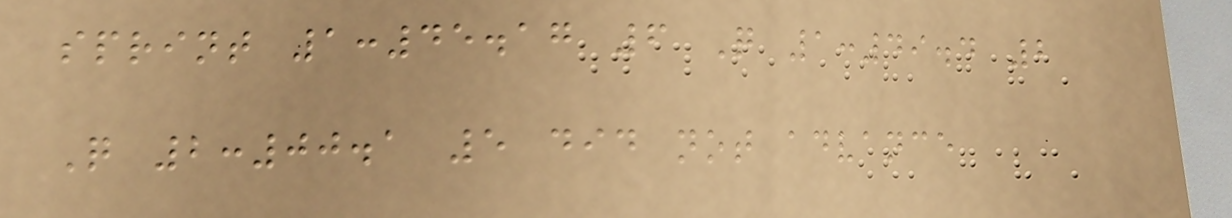sprint 1:45.17 6 Q 1:49.4 2
Q 2:00.1 5 did not advance
